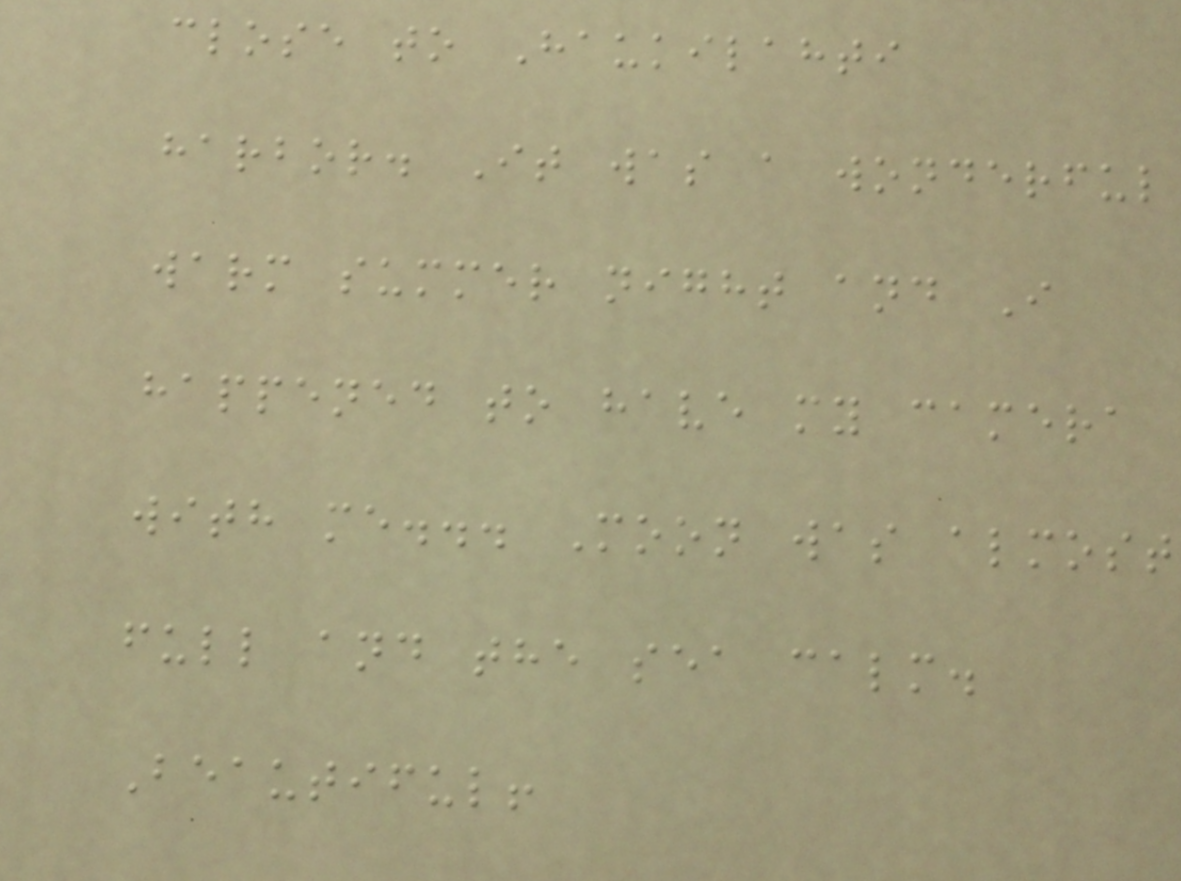close to Haukilahti
harbor. It was a wonderful
warm summer night and I
happened to have my camera
with me... Moon was almost
full and the sea calm.
Beautiful!
